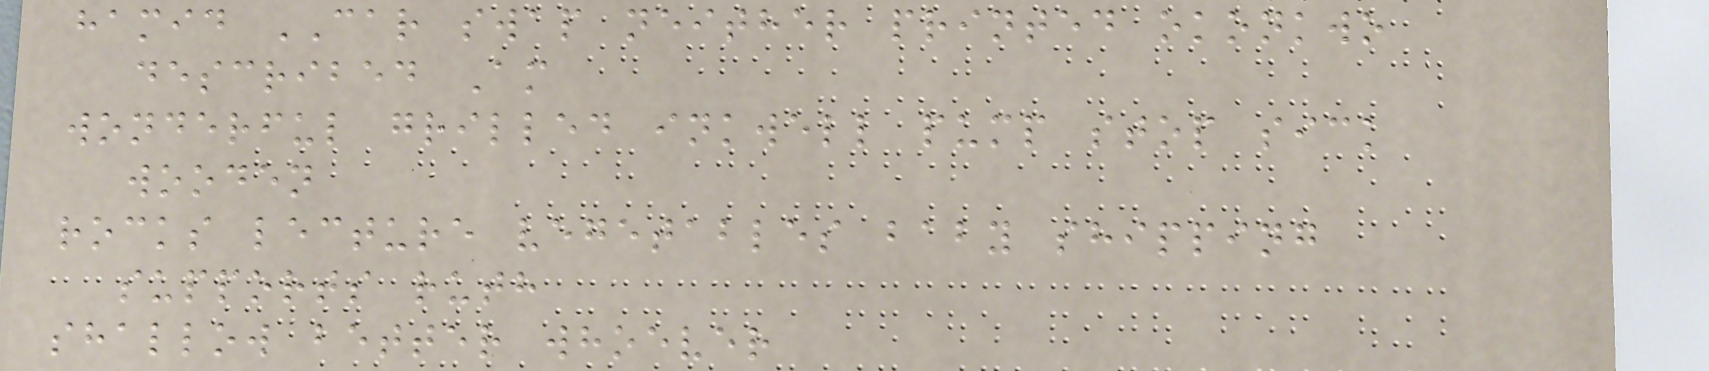hamid CAR swap neither printed okonkwo
described Am
wonderful grilled inkwell pump stop sick
wooden
rocks lecture vegetables baby shipping
supports ruth
shallow better whoever
